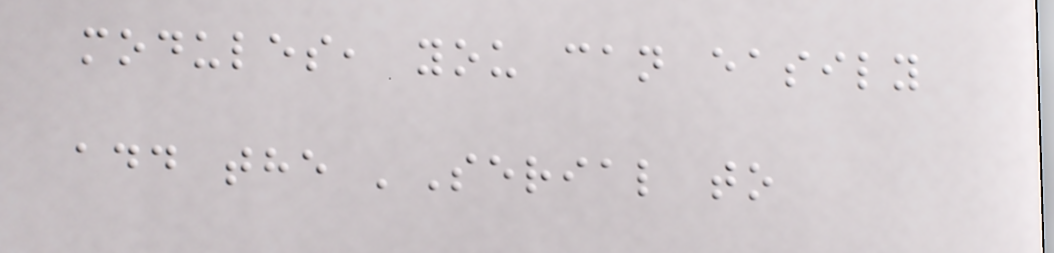modules, you can easily
add the 'Serial to
